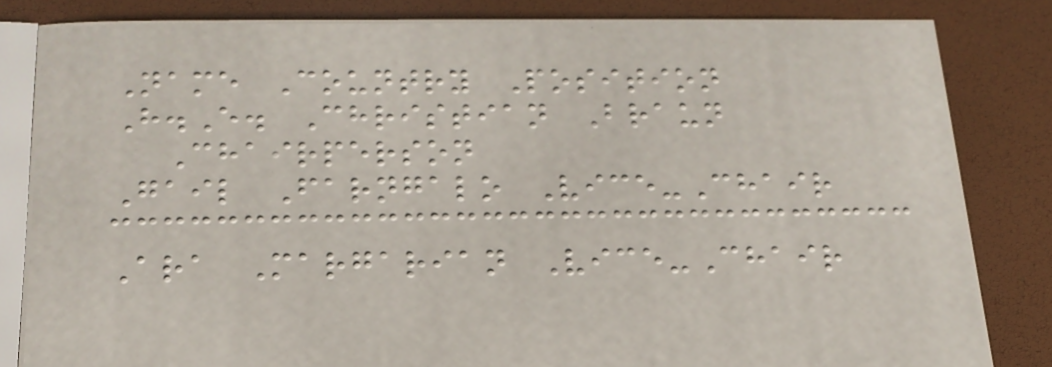Name Country Position
H.E. Christian Braun
Chairperson
Gail Farngalo Vice-Chair
Ara Margarian Vice-Chair
